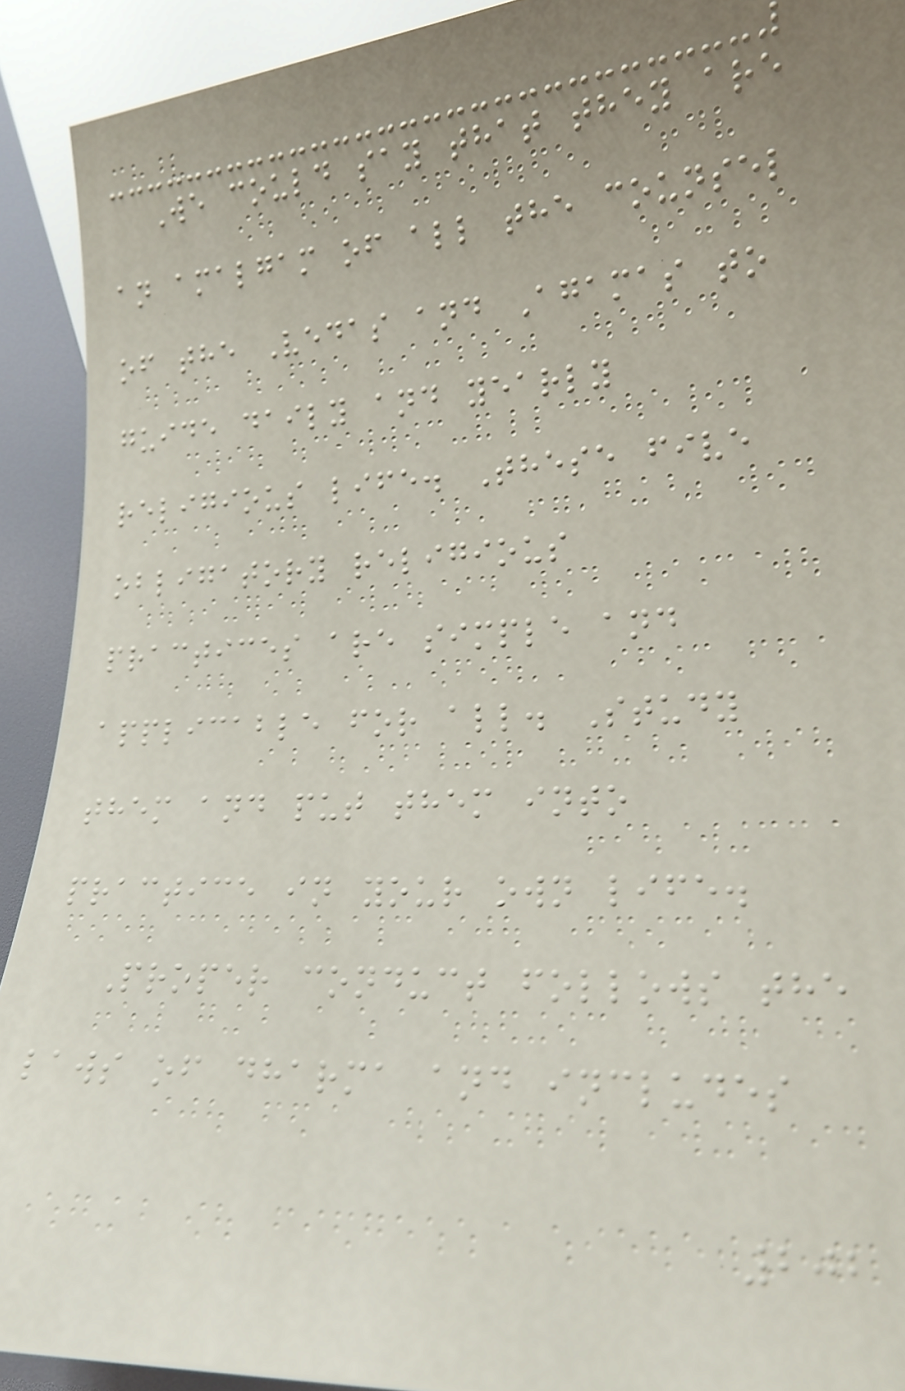We could say that they are
an amalgam of all the counsel
of the Vedas and Agamas to
guide daily and yearly
religious life. These five
obligatory religious
practices are simple and
applicable for all. Study
them and put them into
practice in your own life.
Proper conduct follows the
laws of dharma and includes
202
